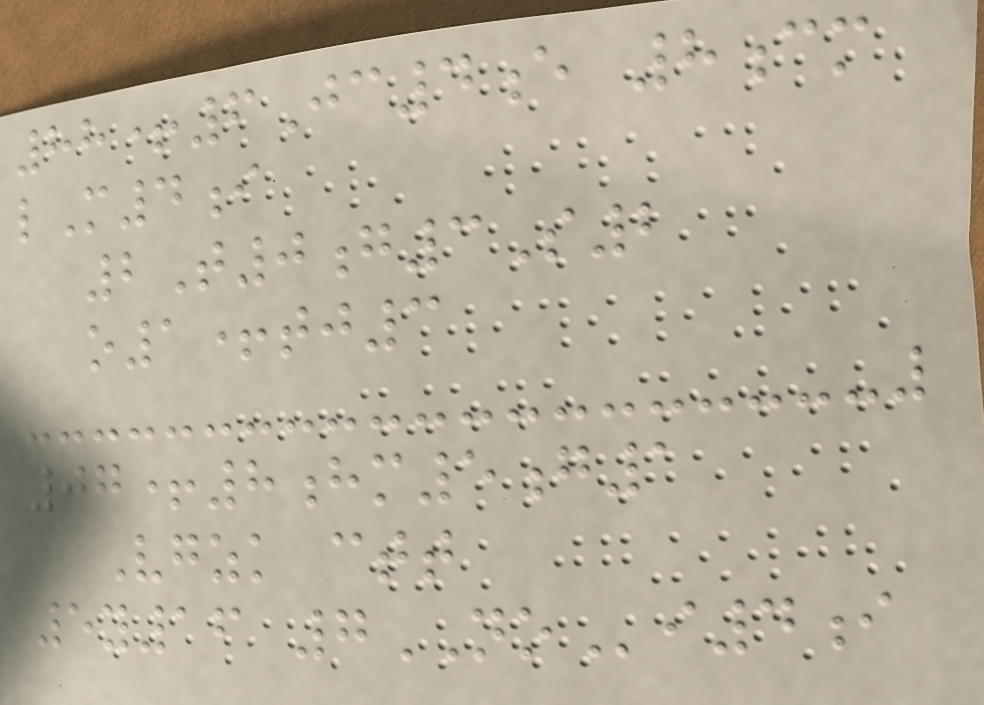88+6Jc4e 8cm
lM4i
2T0g3S2
o1+tj3
07+8hm5g1
Vgzk ctt
5y16 7NOi4i
